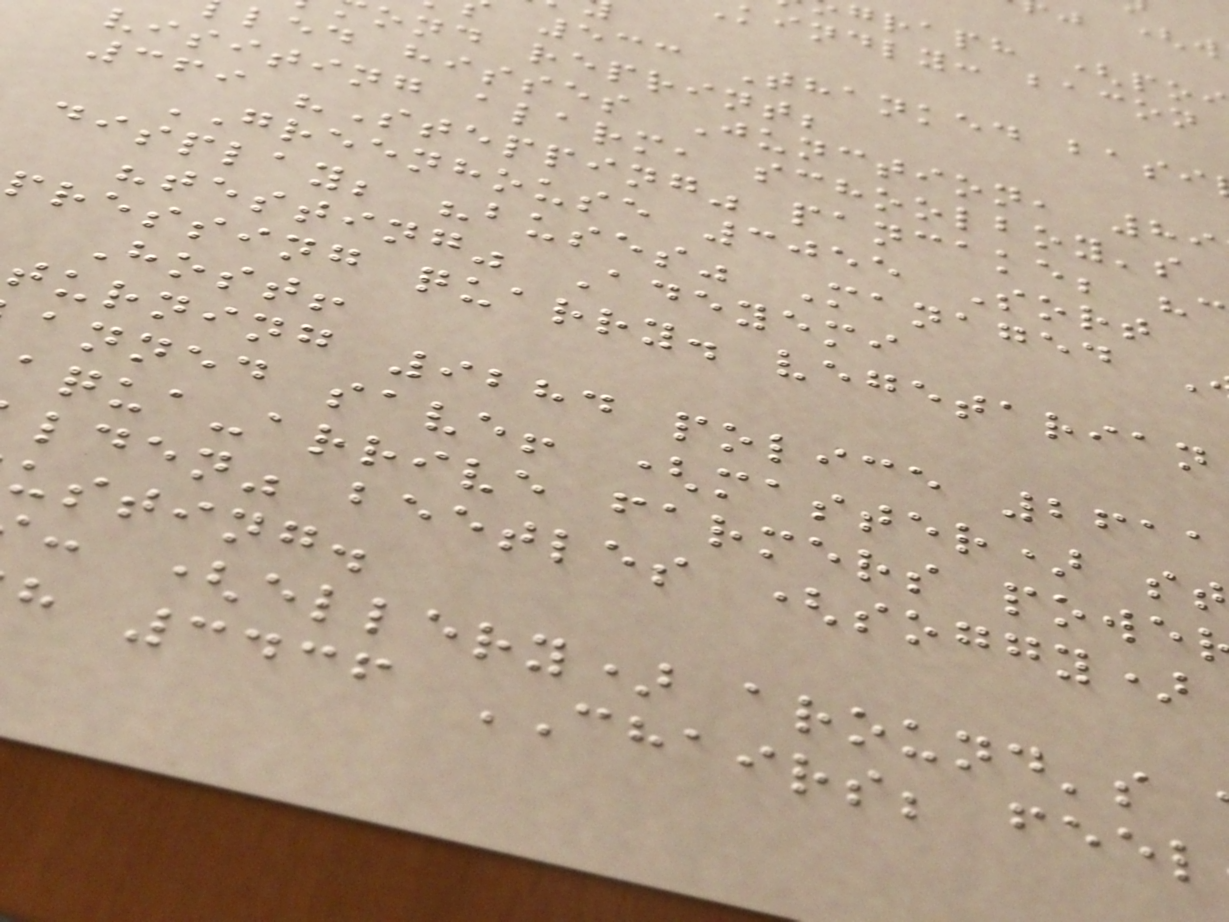graph (poi
kindly: bacon
533 Thanked basi
ond reprint;
led hisses Junction, 89
visiting alarm, schoolboy's
369 "Stepping" pancake; "c
GREENHOUSE 3055 Sort
display; "buses" Managed
"testing" Adeyemi
pressing quarry. vegetarian
Host!
turning 9284 police 2611
anned save! (master) st
aqua-arrive farmers powe
lden" beetles (soggy)
usting.
: (ellery) around's
h 3436 CHAIRS; feel
